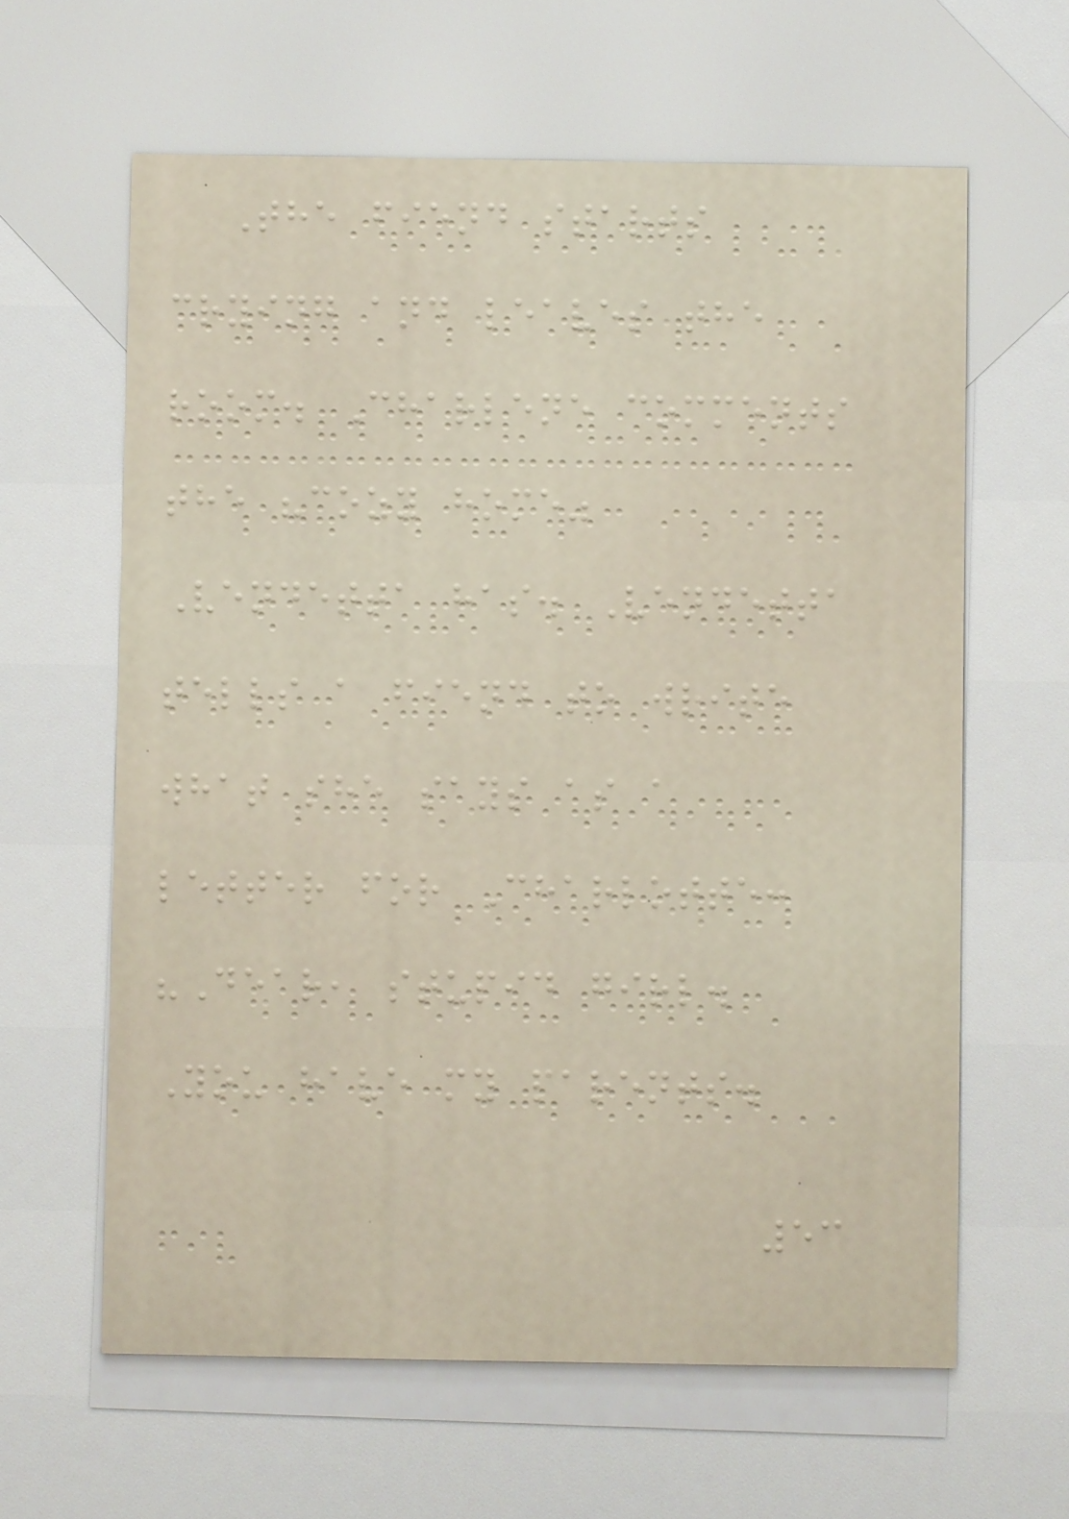The fiend starts
crying and leaves the
room. Charlene comments
the "cozy home"
Vendetta has. Vendetta
tells a fiend to write
what she says as a
letter for Charlotte:
"Dear, stupid girl.
You have my parents.
53
